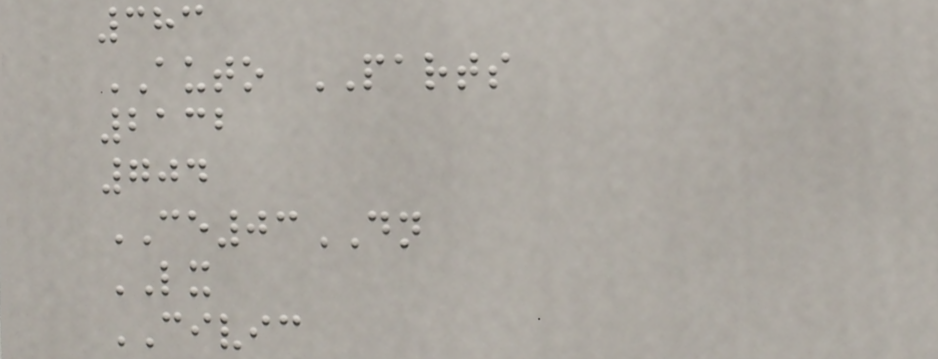383
AUTO PARTS
2132
704
CE03DN
LX
CIVIC
